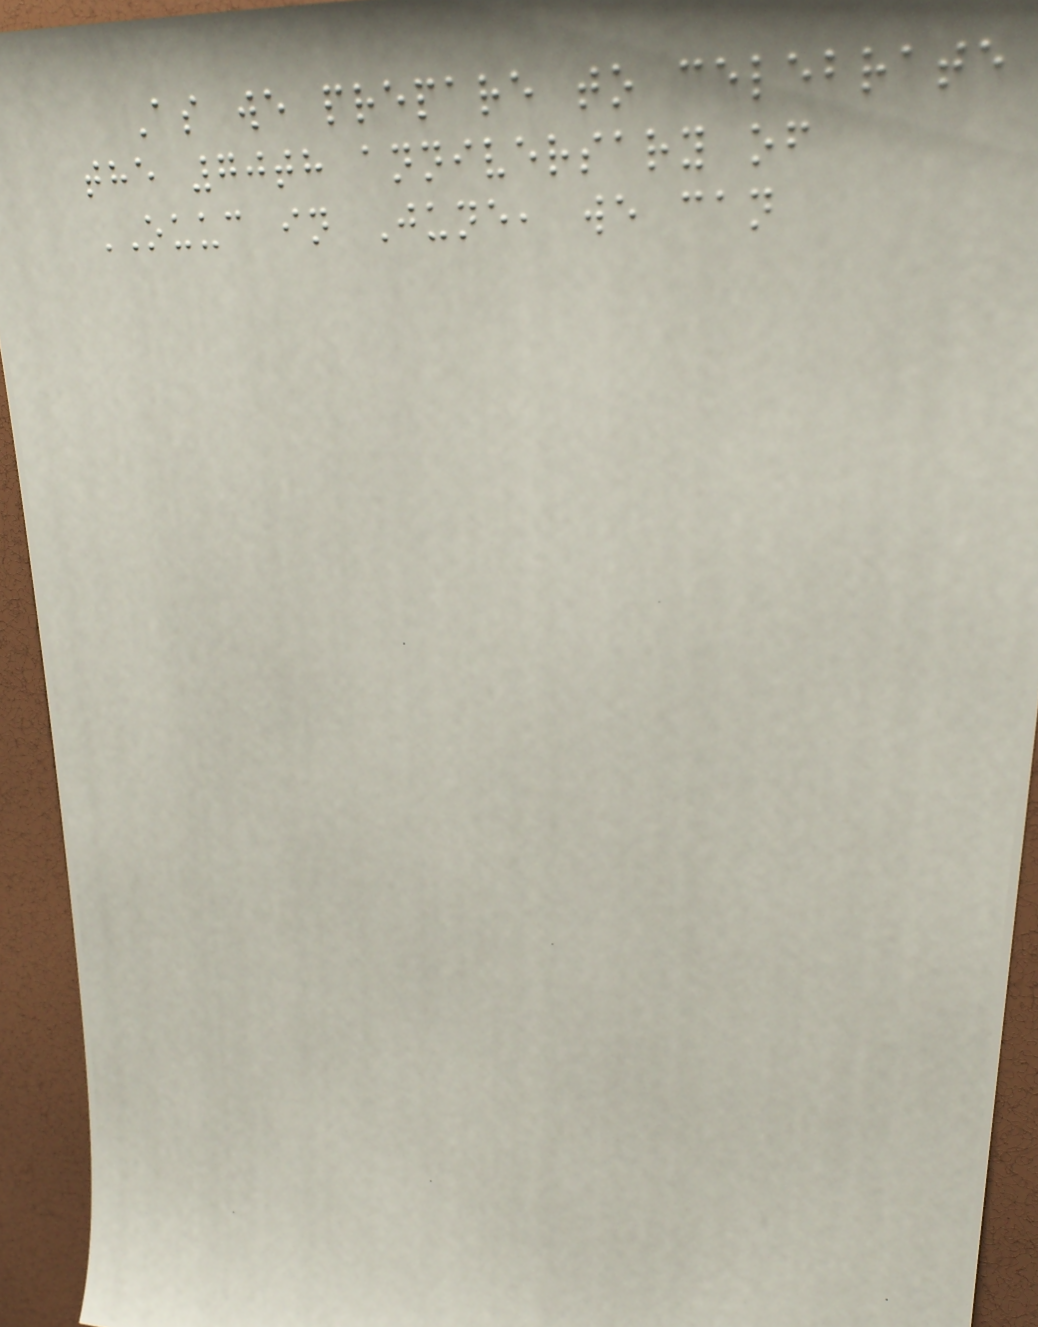As we prepare to celebrate
the 70th anniversary of
OUUC in June, we can
